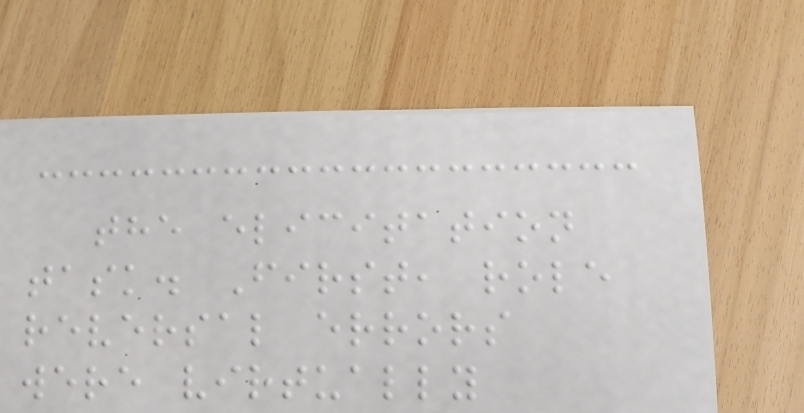the elicitation
task. First, role
reversal errors
were virtually
